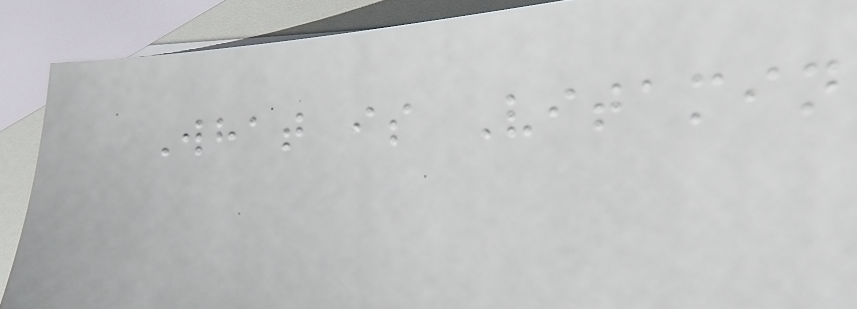What is Vitamin
